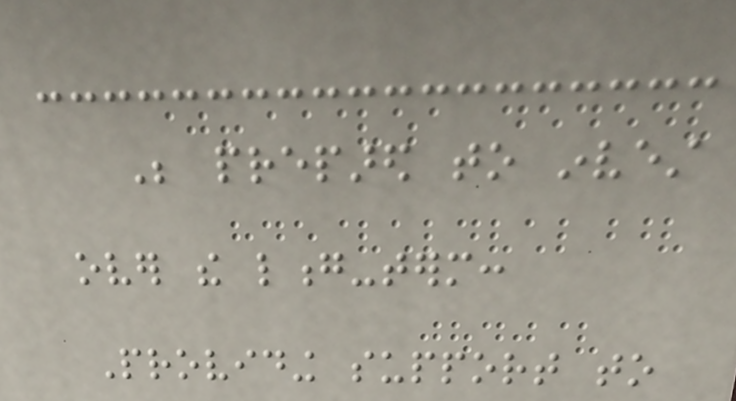Be prepared to invest
over the long-term:
Providing support to
